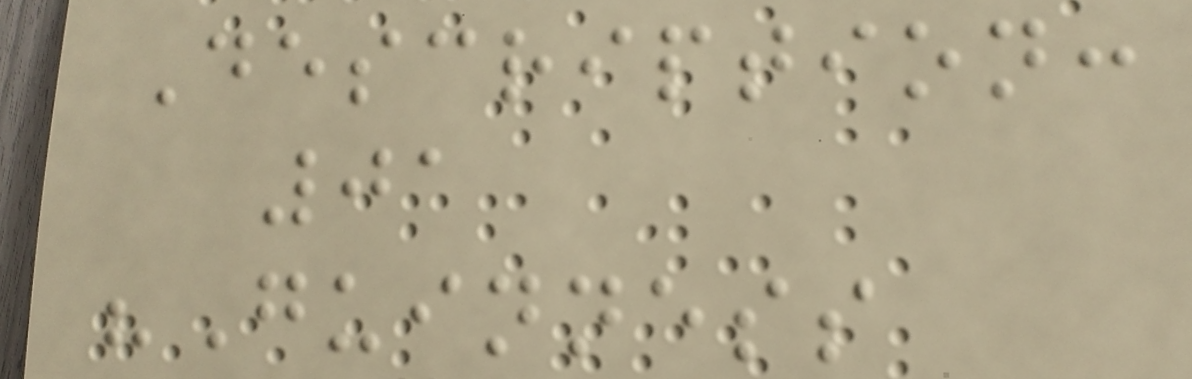Description:
01
"Guinness
